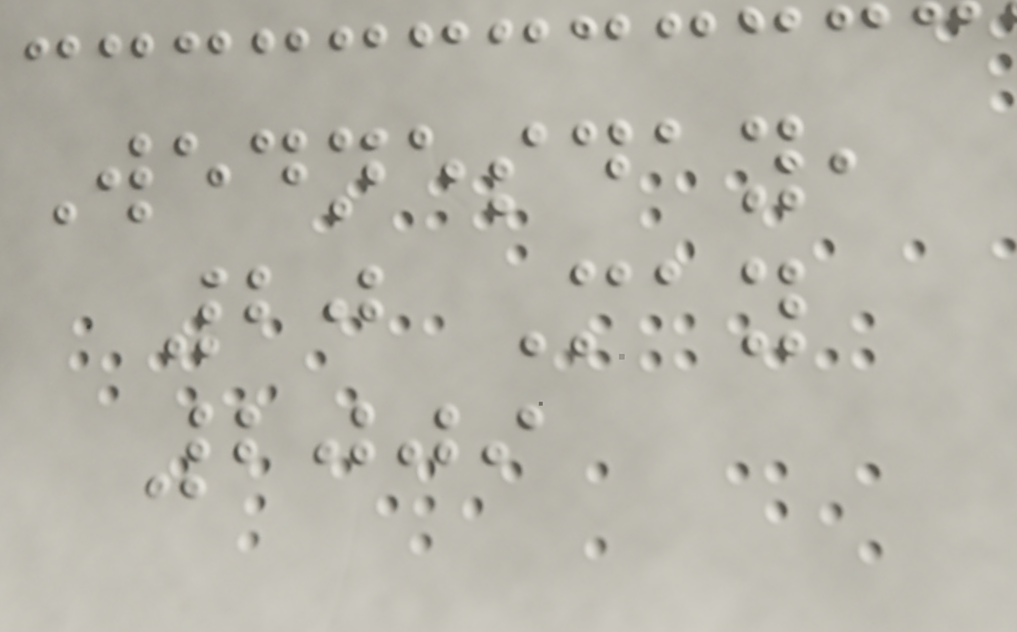Wednesday,
20 May
2009
